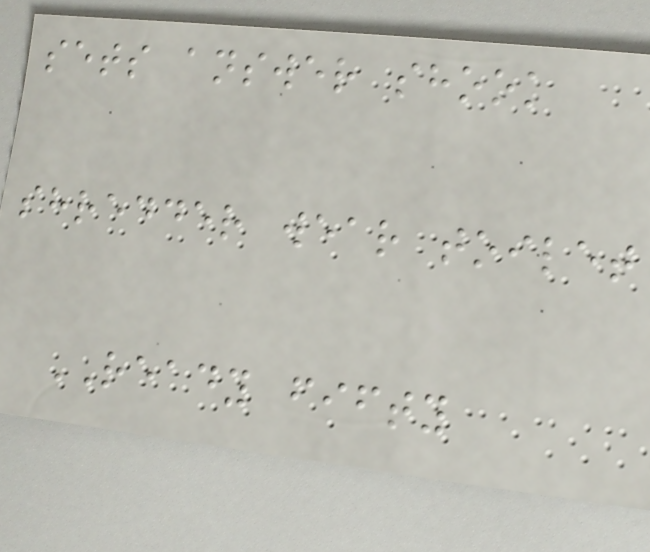sets answer shook
shredder wear toilet
READY fifty
